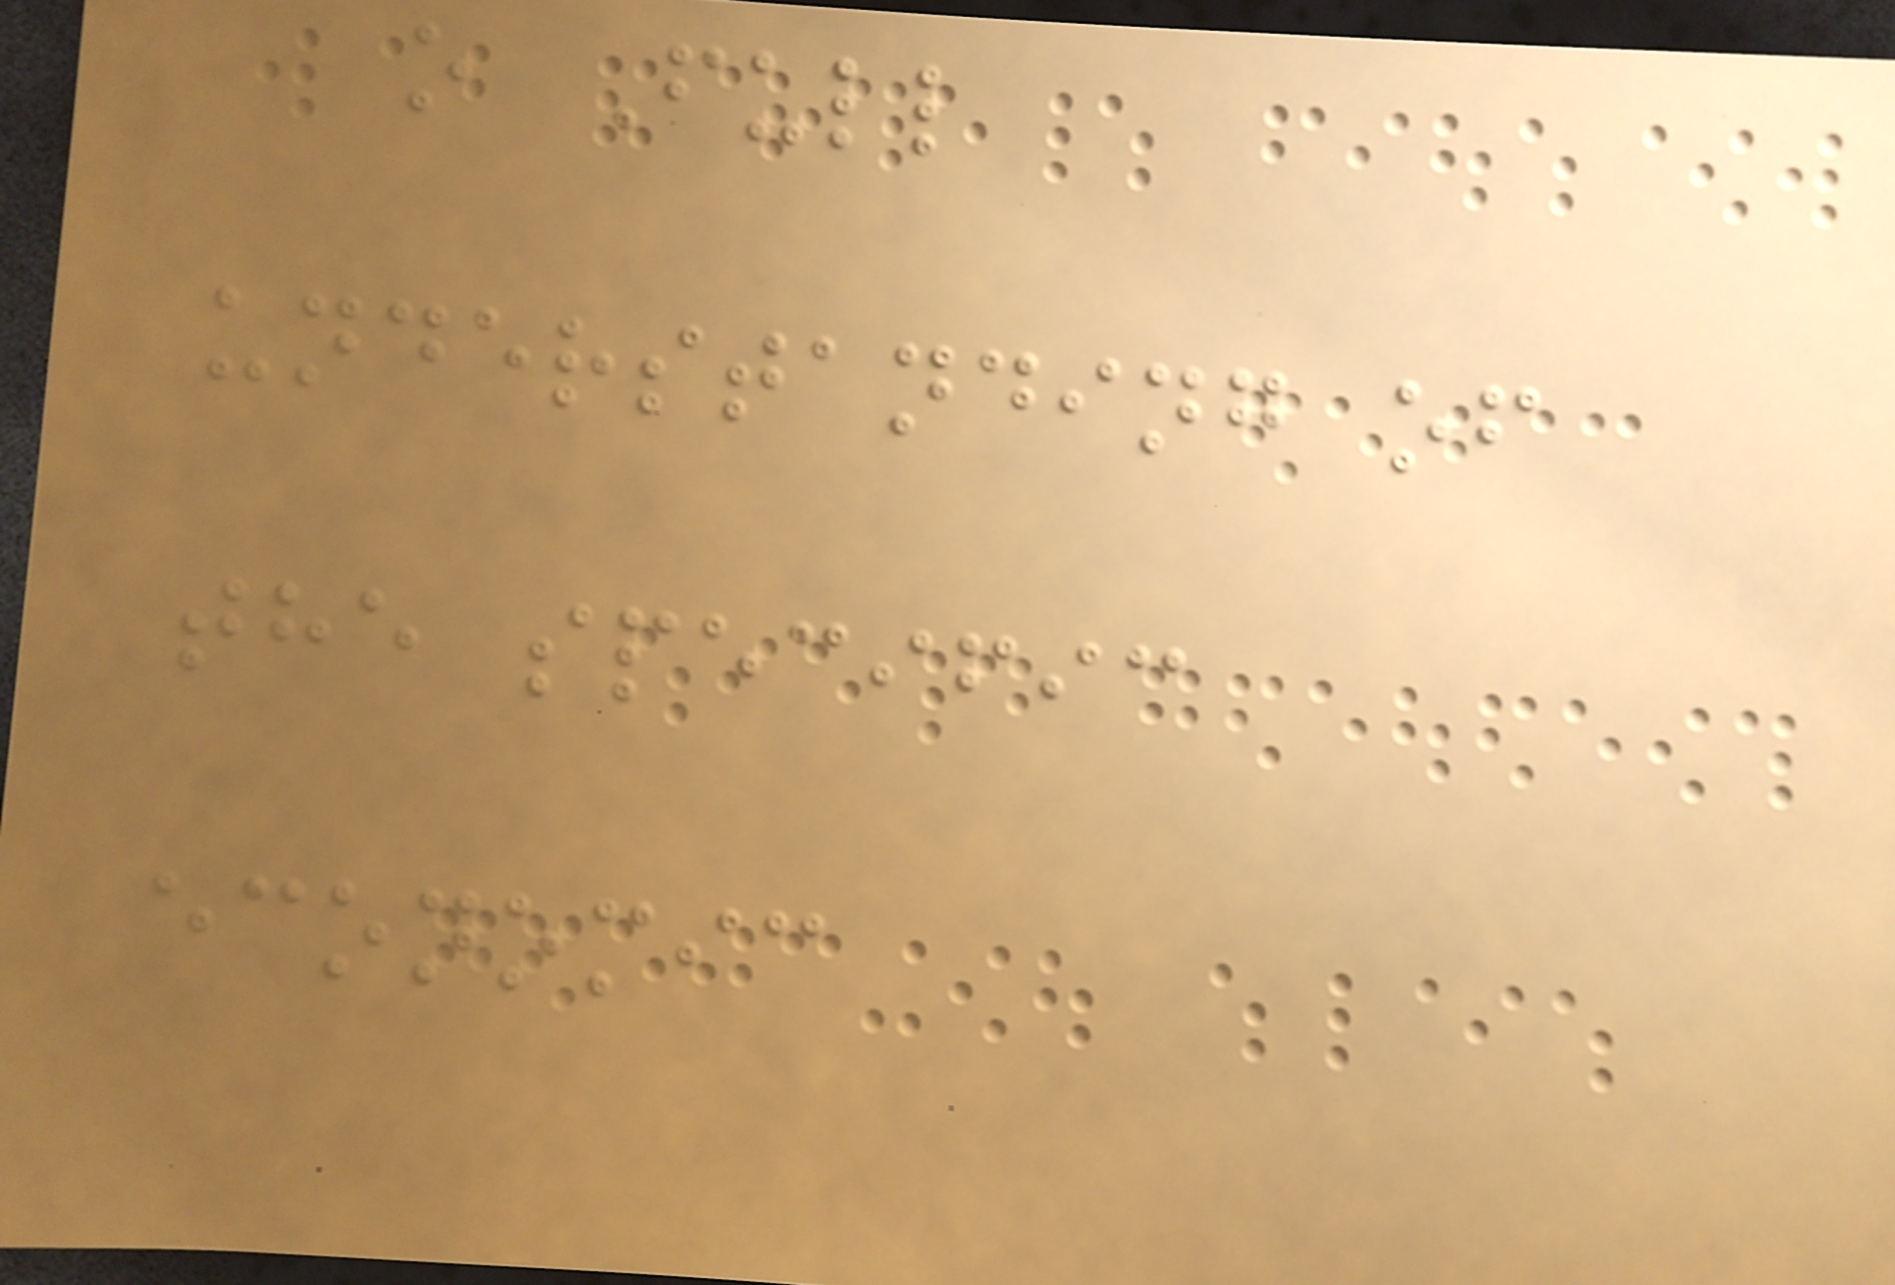o Full
understanding of
the specific
economic
